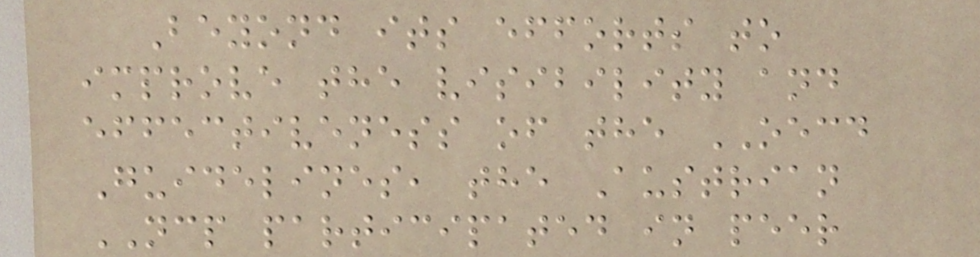Beyond its efforts to
improve the visibility and
effectiveness of the OECD
Guidelines, the Austrian
NCP participated in peer
